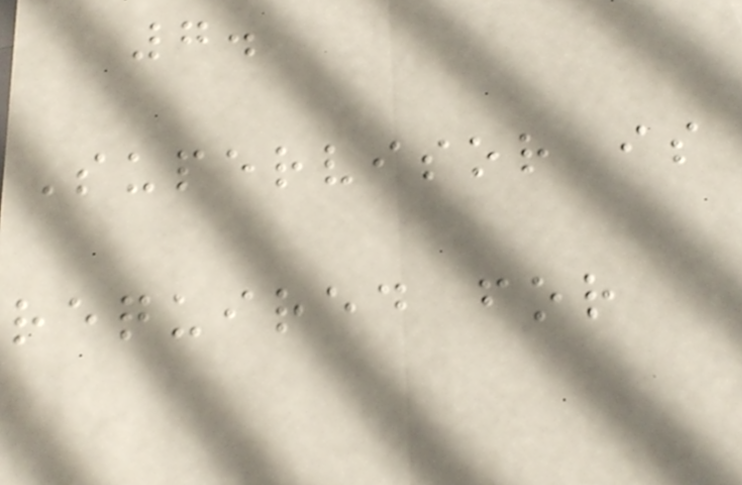7.
Supervisor is
required for
